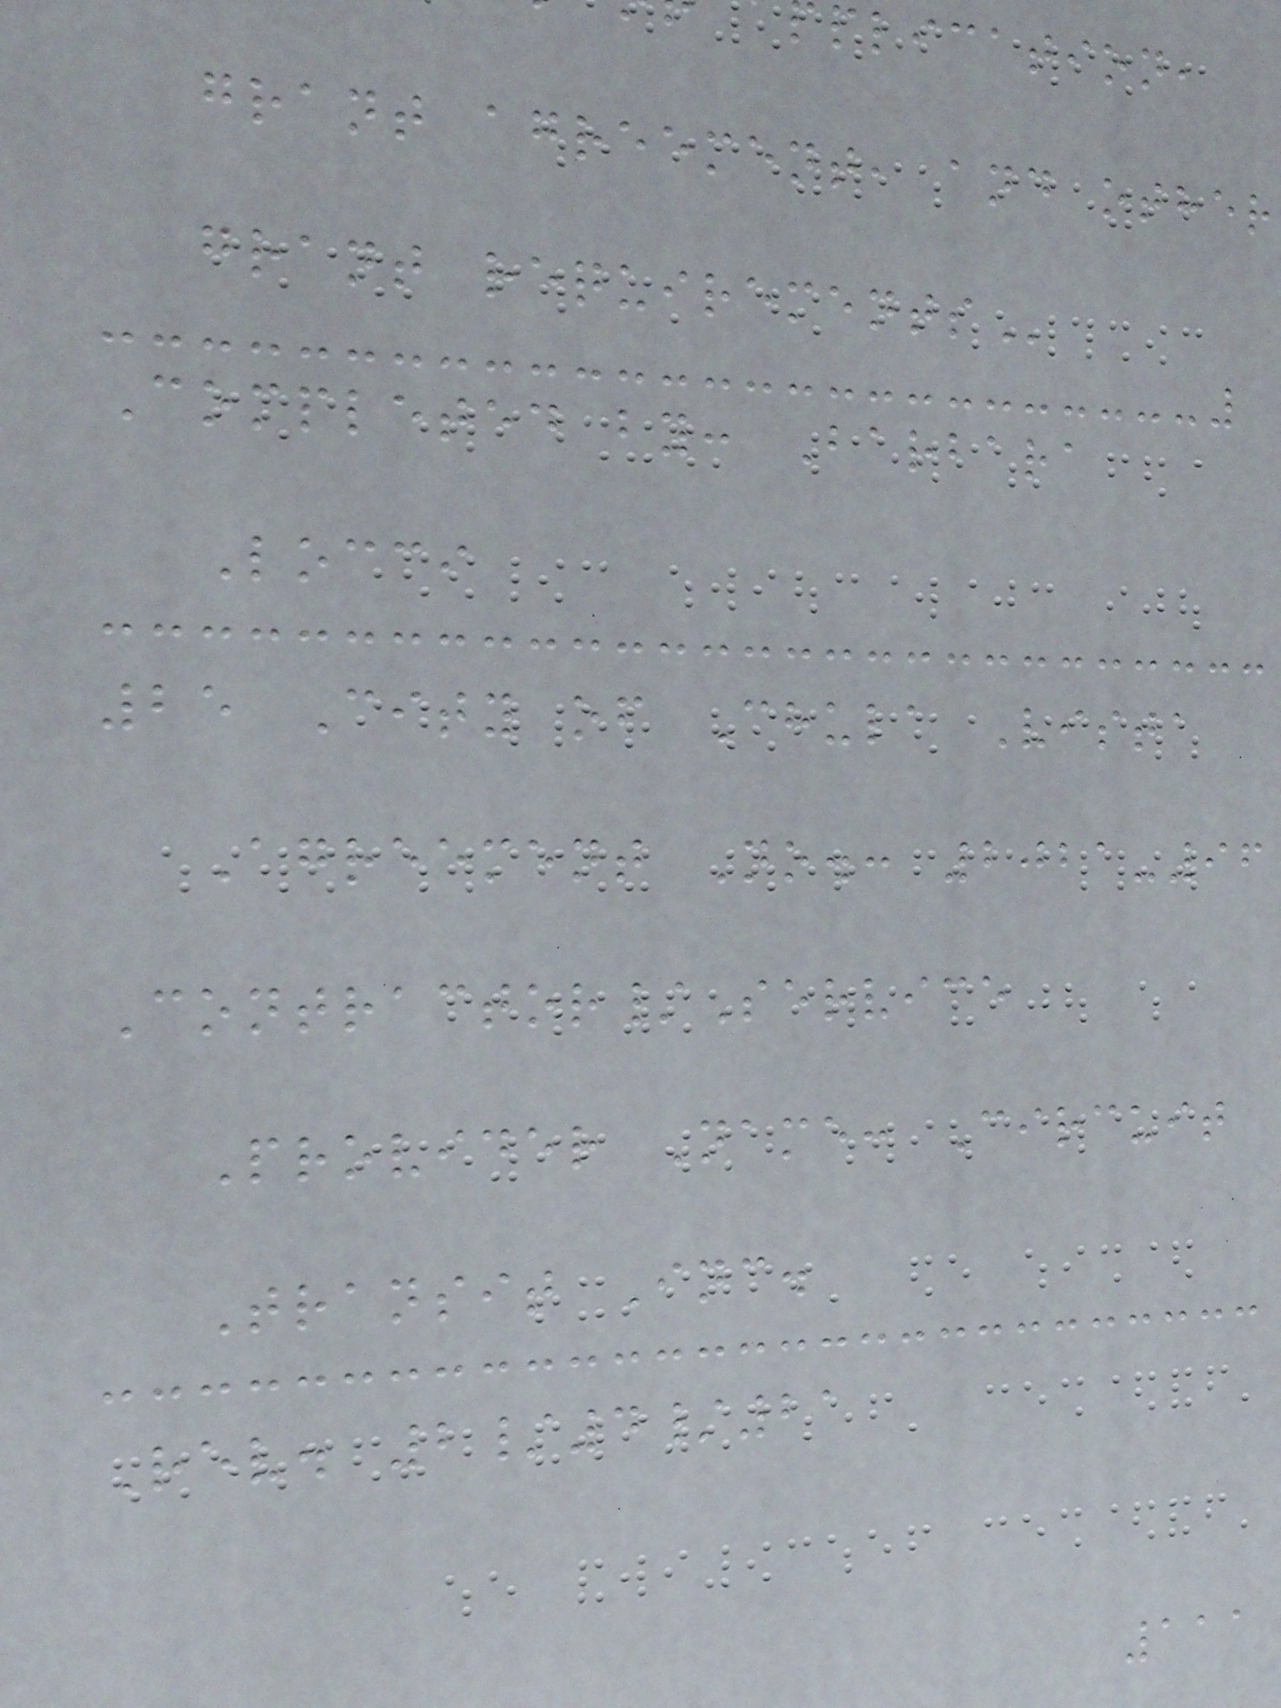plication,
grant agreement, and other
grant
Completed by: Barbara
Locci
25 City of Chula Vista
Agreement No.: 2021-96
Contractor/Service
Provider Name: Circuit
Transit Inc.
Rev. 2/4/21
111
